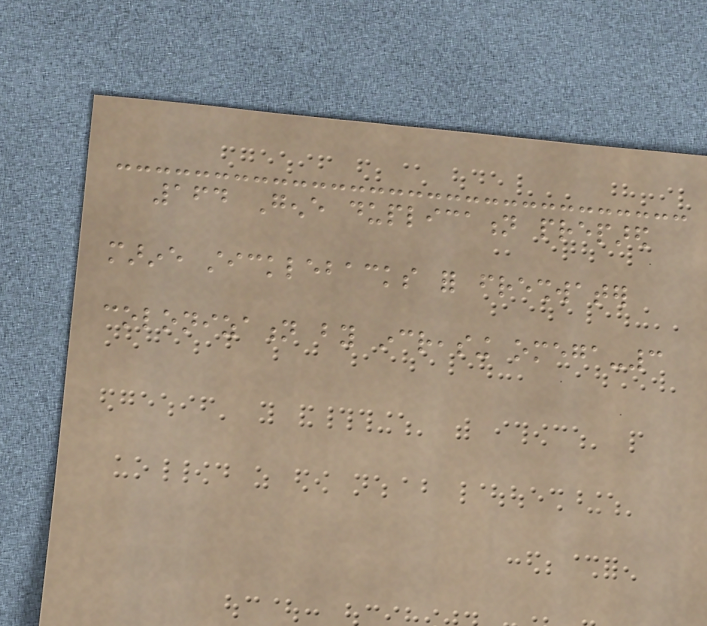164 Gene duplication prepared
marine sticklebacks for freshwater
colonization by increasing omega-3
